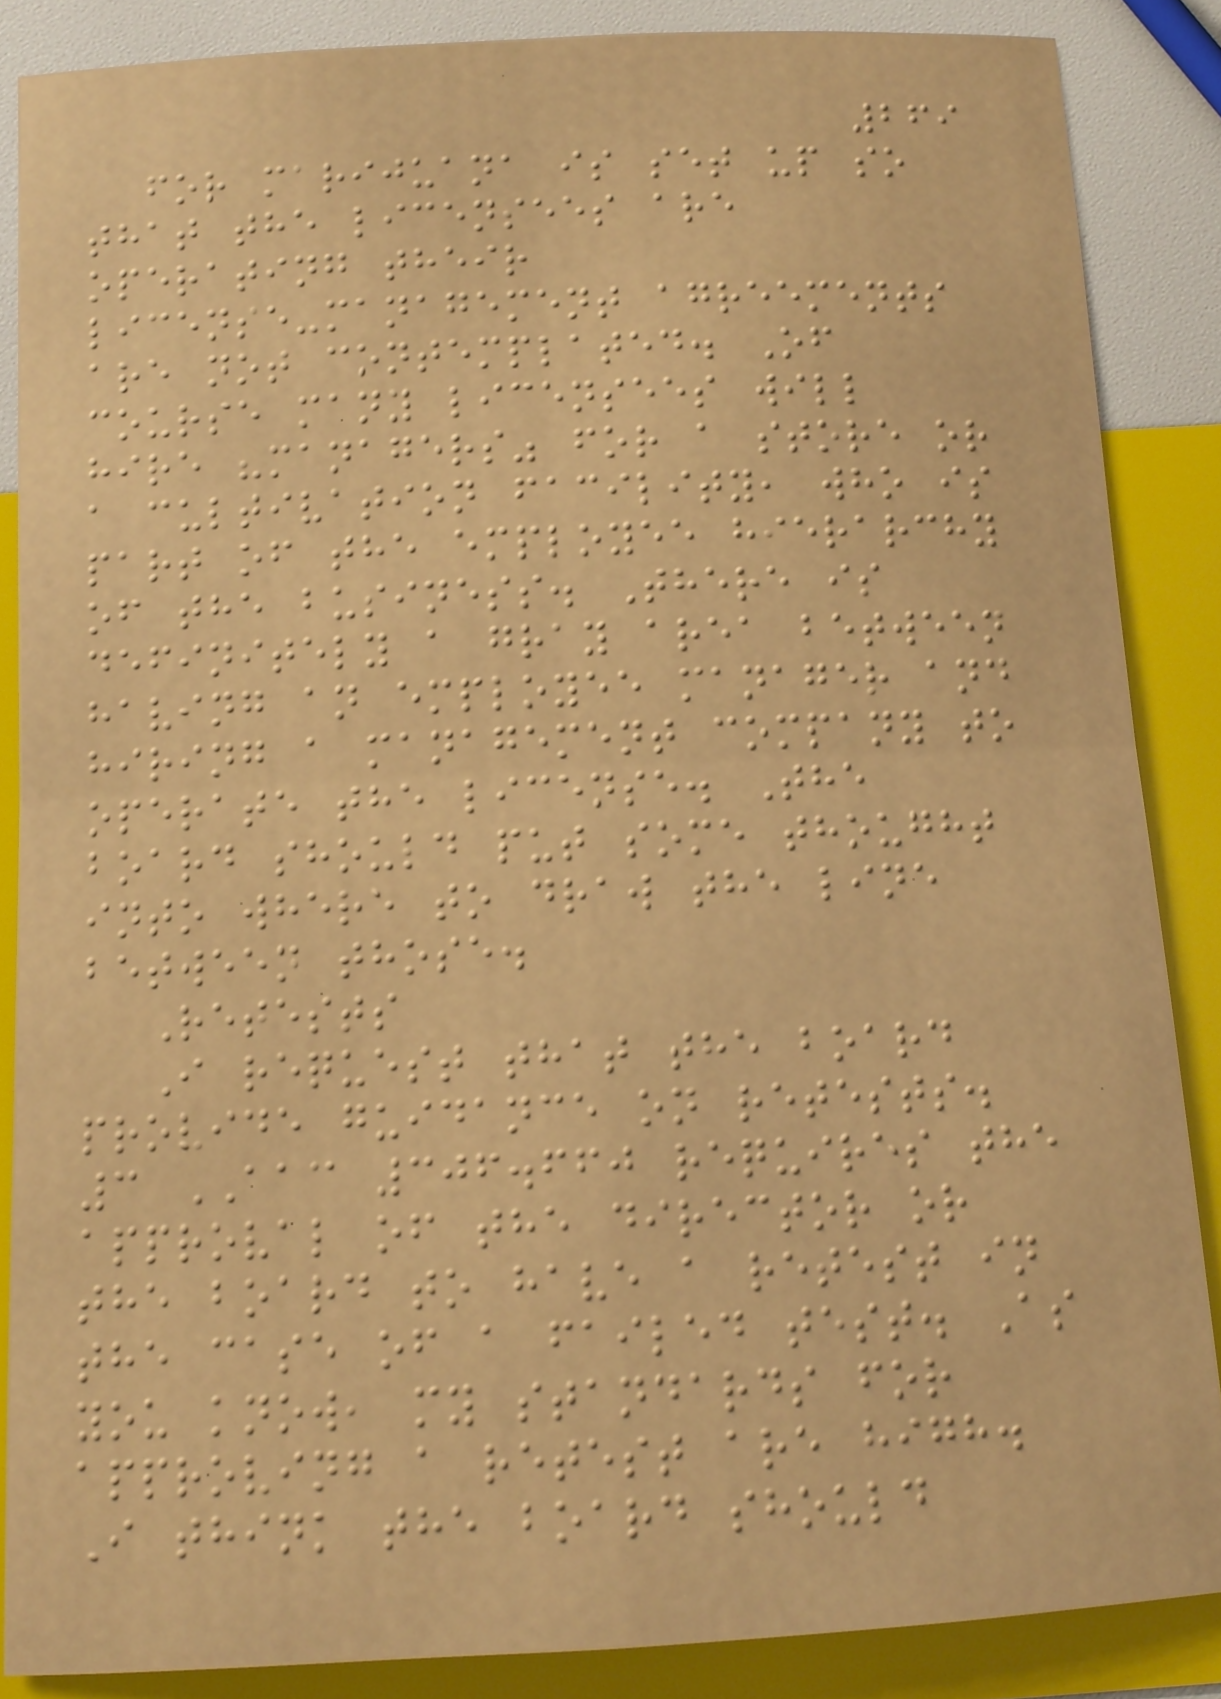269
for marijuana is set up so
that the licensees are
operating their
license-management agreements
are not contemplated. Of
course many licensees will
hire "managers" for a store or
a cultivation facility, who is
part of the employee hierarchy
of the business. There is
definitely a gray area between
having an employee manager and
hiring a management company to
operate the license. The
board should put some thought
into where to draw the line
between those.
Retests
I request that the board
provide guidance on retests.
3 AAC 306.660 requires the
approval of the director or
the board to have a retest in
the case of a failed test. As
you know, my standards for
approving a retest are high.
I think the board should
